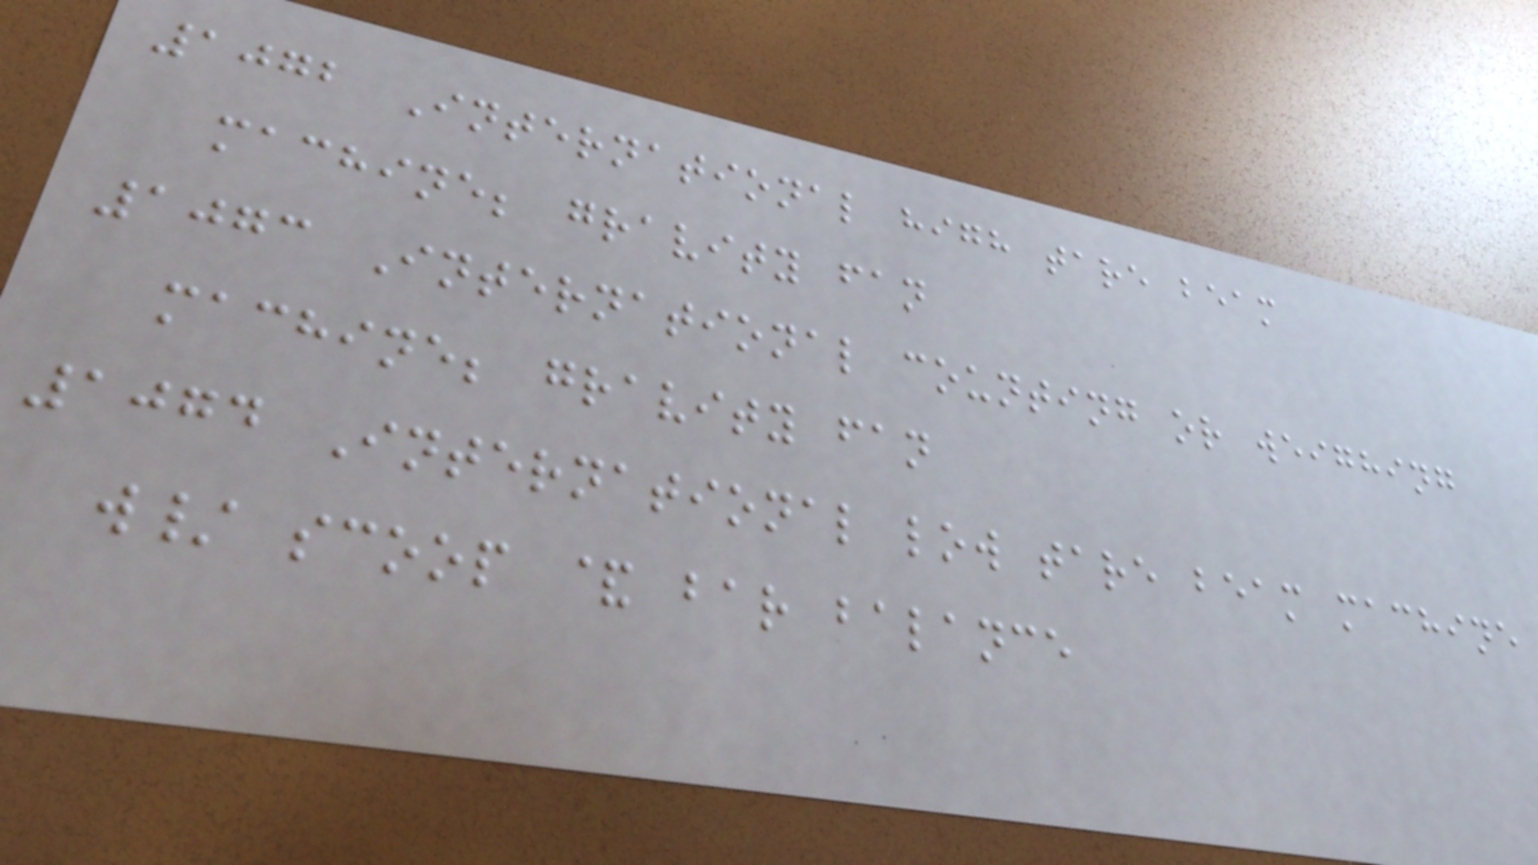1072 International high tare beam
machine; gravity fan
1073 International counting or weighing
machine; gravity fan
1074 International low tare beam machine
w/ scoop & bar balance
